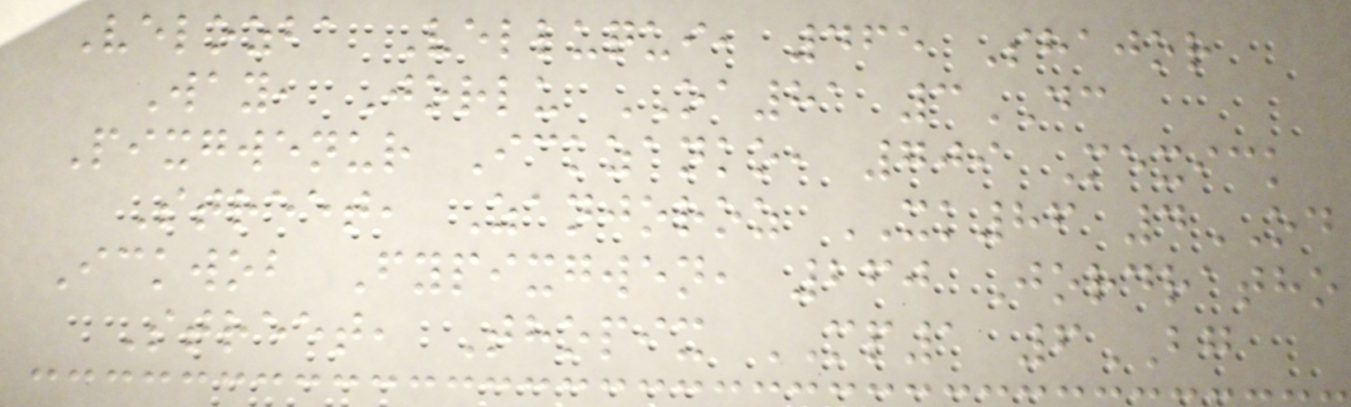Velozba Velluqui, 465 Shajor
Way, Jorlu OA81 3DC
Pixgwenur Ickzanko, 709 Mexick
Street, Zanjoroz XK86 4OD
Ickwob Fypixgwen, 260 Jordratho
Street, Thopix MP1 6BG
